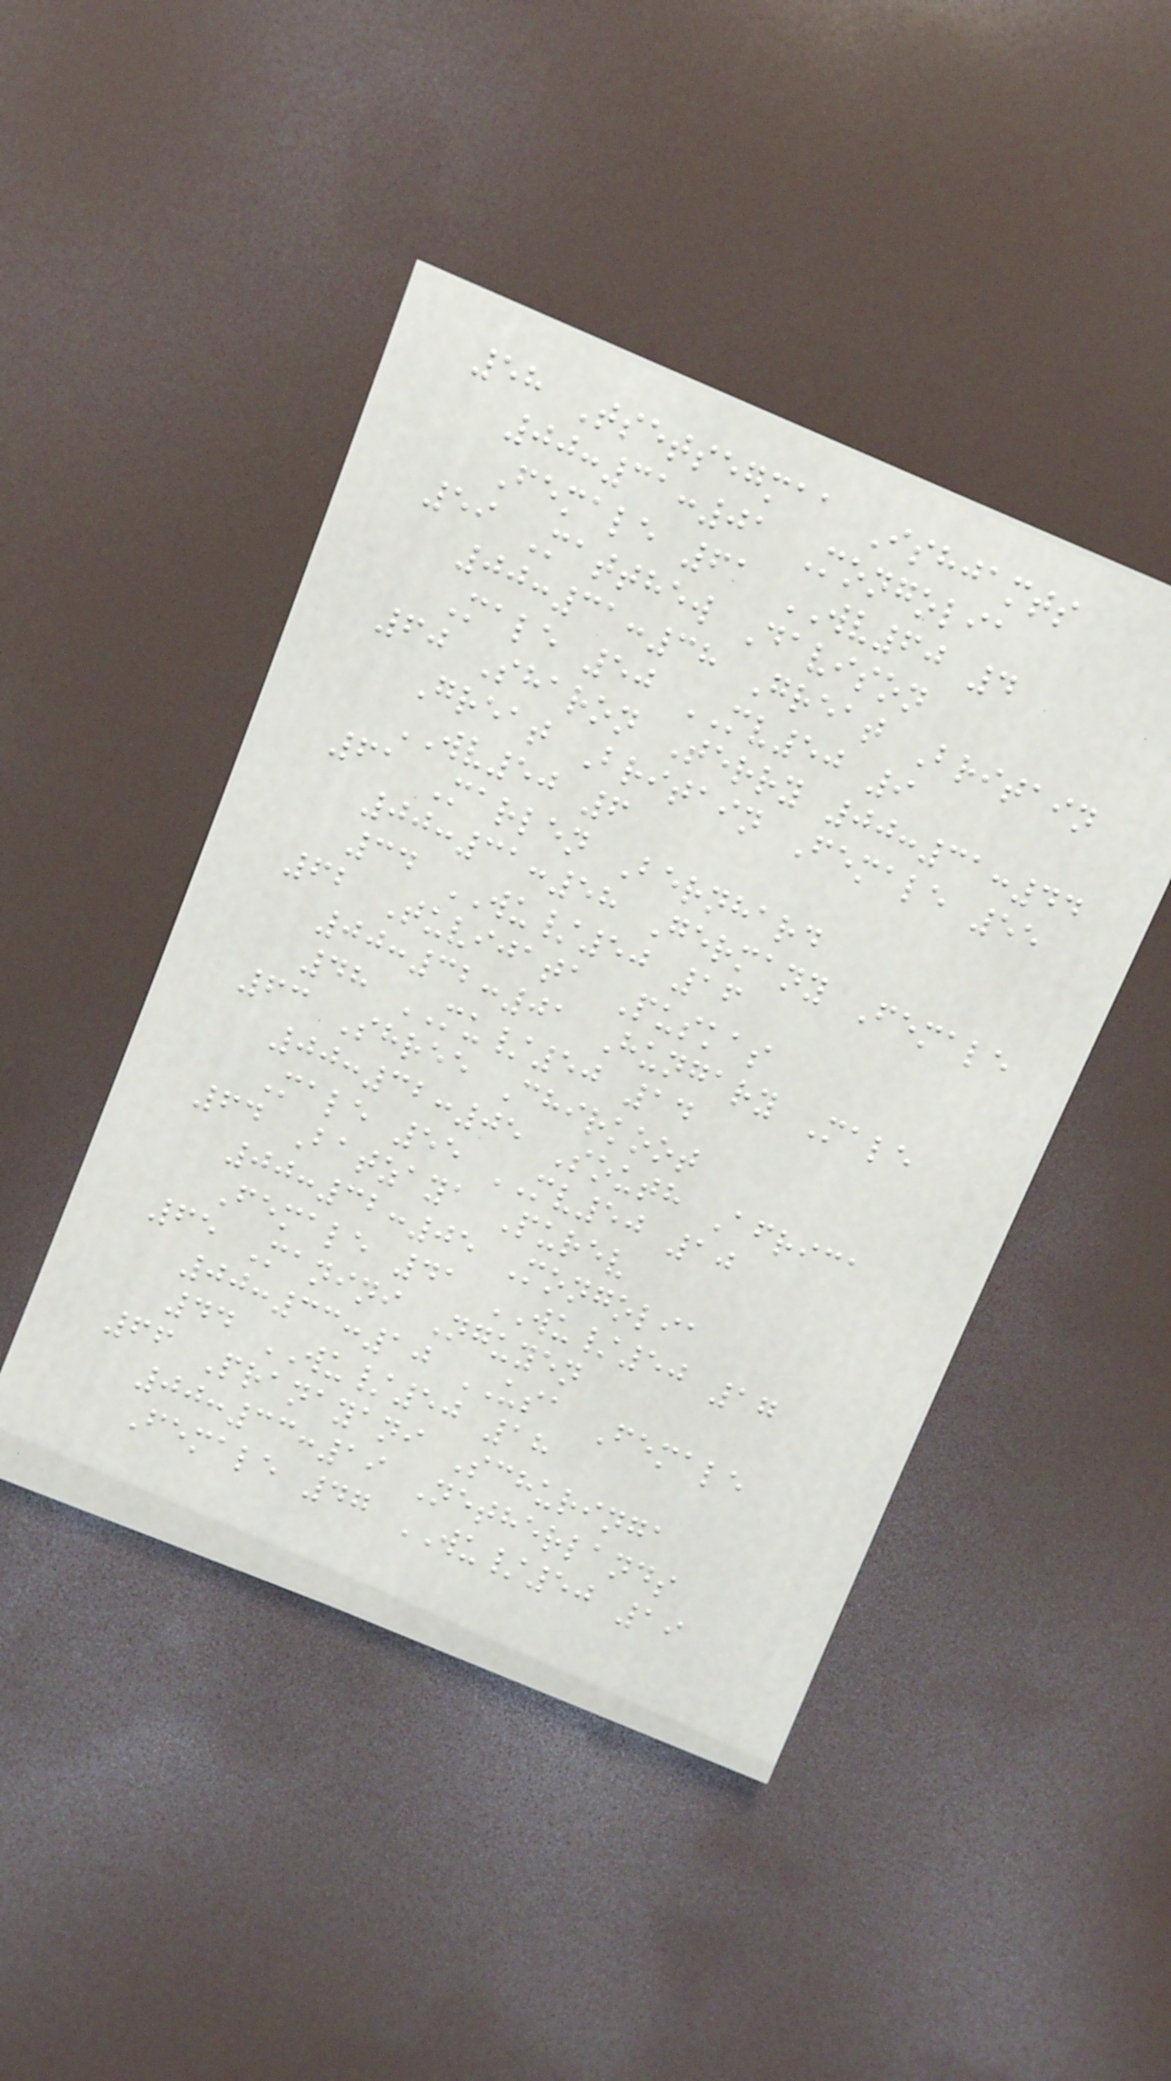58 Tsetsegmaa Ishjamts
00:31:01 Mongolia
Female 61 WV60 4
59 Matthew Davison
00:31:38 Great Britain
Male 50 MV50 9
60 Sharon Terry 00:31:44
Great Britain Female 55
WV50 6
61 Marlen Bernhard
00:31:58 Germany Female
34 WU/50 16
62 Tuvijata Puskas
00:32:01 Hungary Male
48 MU/50 14
63 Shree Chirkoot
00:32:05 South Africa
Male 55 MV50 10
64 Batzaya Purev
00:32:05 Mongolia
Female 41 WU/50 17
65 Manini Nguyen
00:33:10 USA Female
44 WU/50 18
66 Pranayani Schuringa
00:33:19 Netherlands
Female 47 WU/50 19
